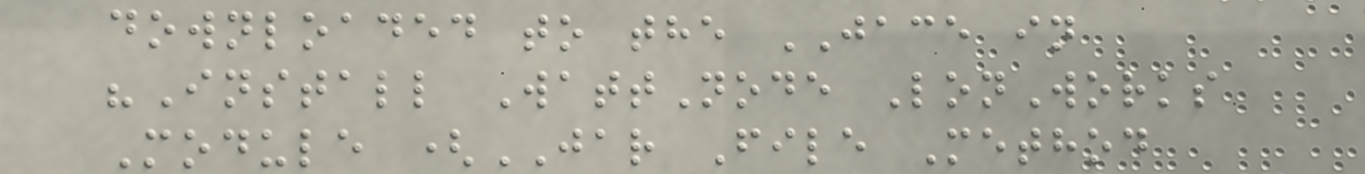downloaded to the JACE in
"Install WattNode LonWorks
Module (JAR File Method
